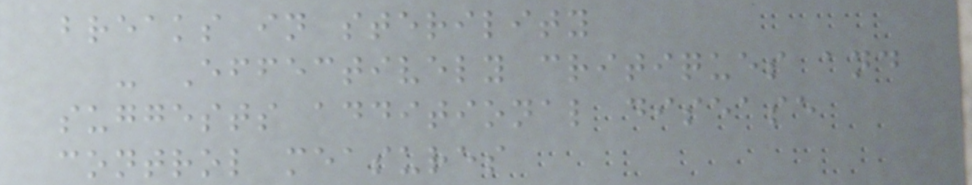breaks in sterility
- Effectively critiques and
suggests additional disease
control measures
